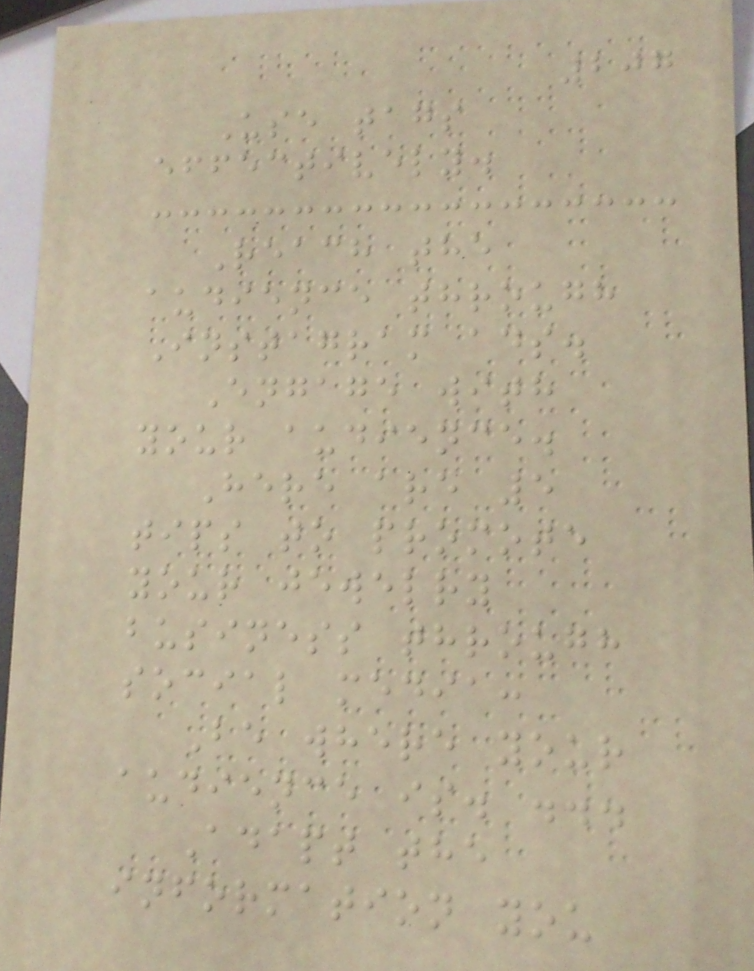207
Use tags
effectively.
Reach the
audience through
Instagram ads.
Engage with
your audience.
Here are 5
tips to promote
your jewelry
business through
social media:
Be where your
audience is. ...
Adapt the
information you
